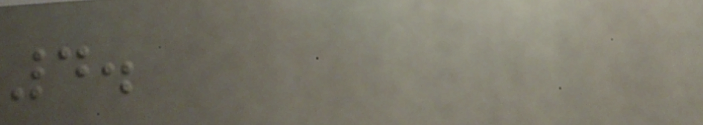4.
